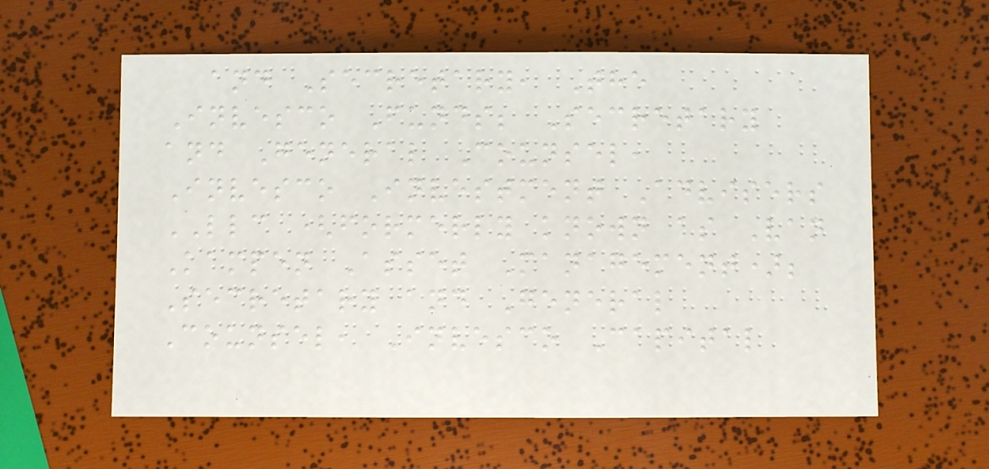and Secretary, The
Invesco Funds; Secretary
and General Counsel,
Invesco Investment Advisers
LLC (formerly known as Van
Kampen Asset Management);
Secretary and General
Counsel, Invesco Capital
